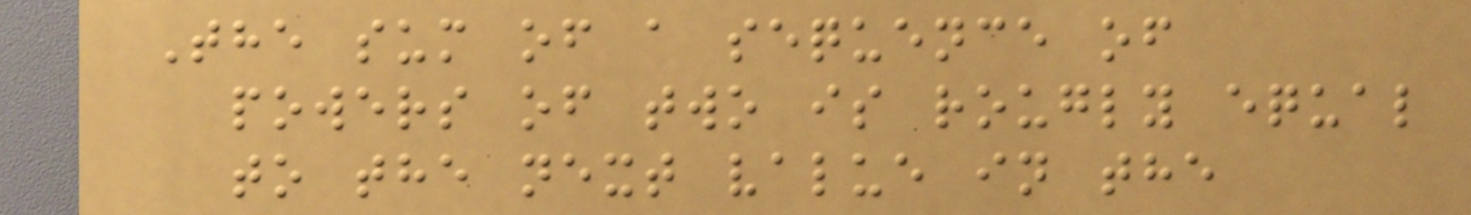The sum of a sequence of
powers of two is rougly equal
to the next value in the
